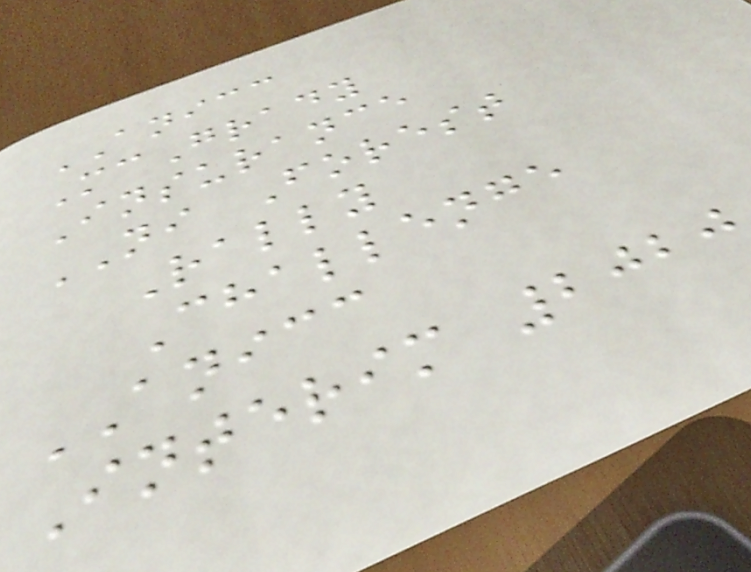ANICC
McGrady
Insurance
NI Forest
Rally
Challenge
ANICC
Interim 2020
